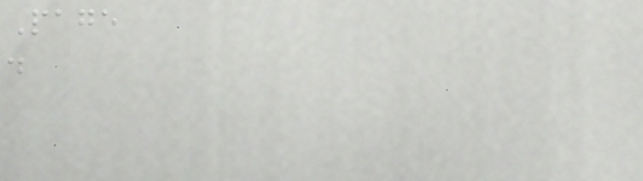Page
.
